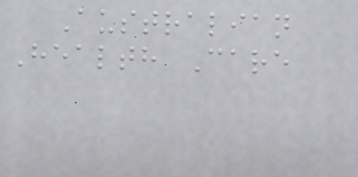Australian
Health Care
